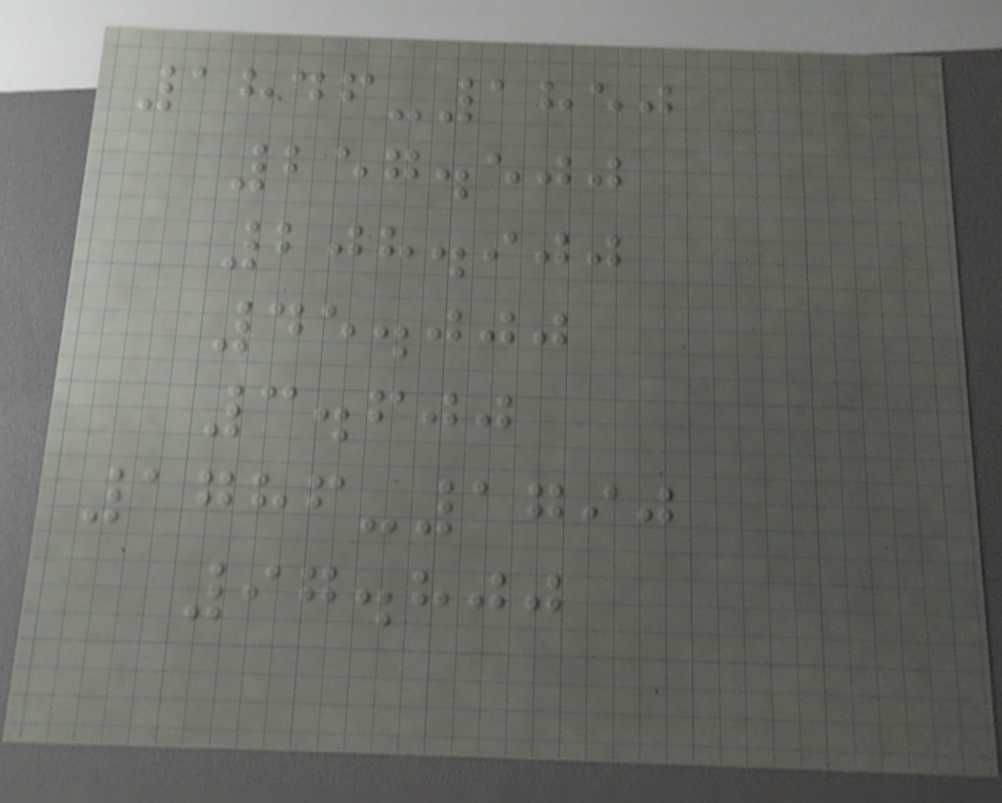1846-1850
257.500
208.900
45.000
3.600
1786-1790
97.800
